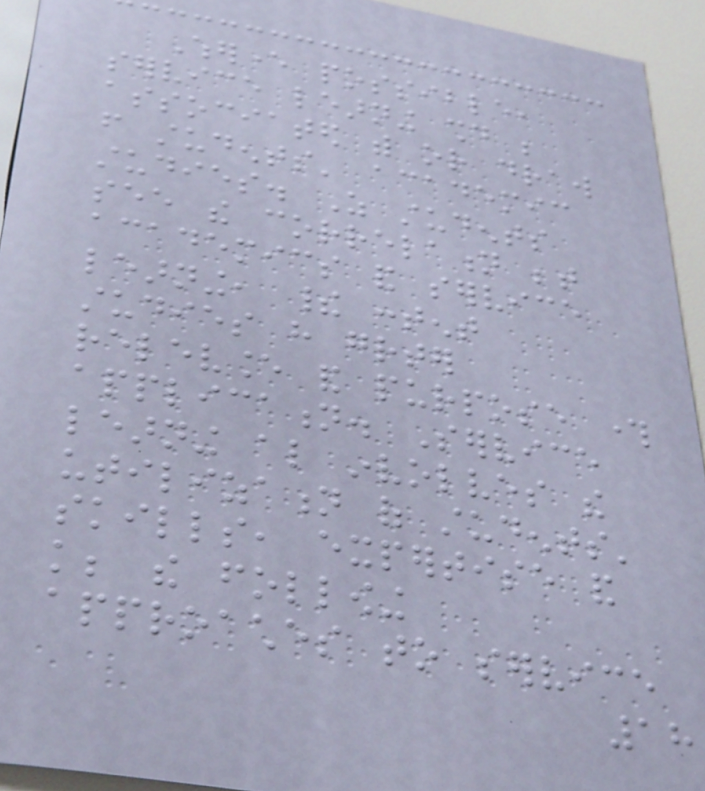Wherever possible,
service learning should be
associated with or draw
from students' academic
studies. As students
see the correlation between
academics and service
learning, their content
studies have greater
relevance and purpose through
application. Service
learning also involves the
utilization of students'
skills, expertise and
knowledge; the following
approaches to service
18
